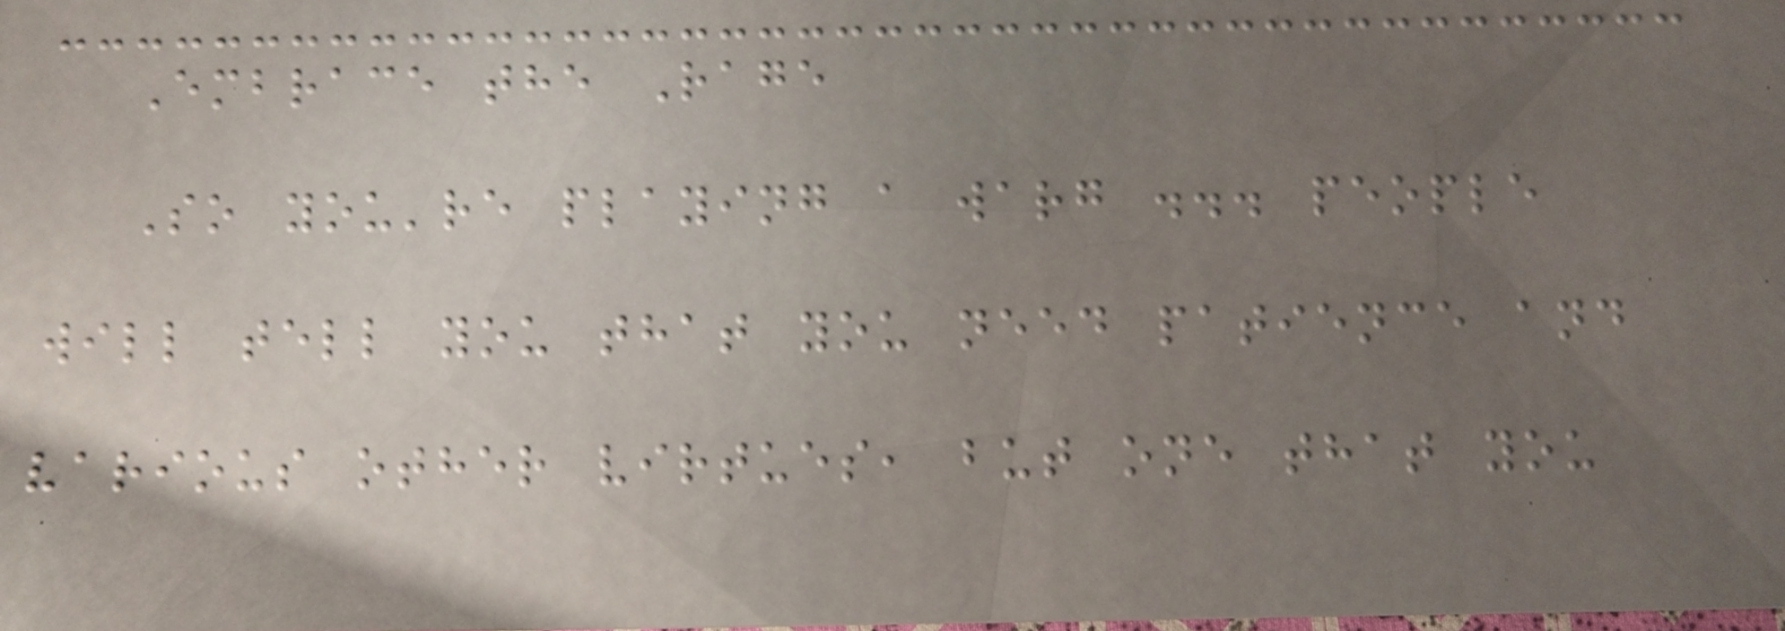Embrace the Rage
So you're playing a warg ... people
will tell you that you need patience and
various other virtues, but one that you
